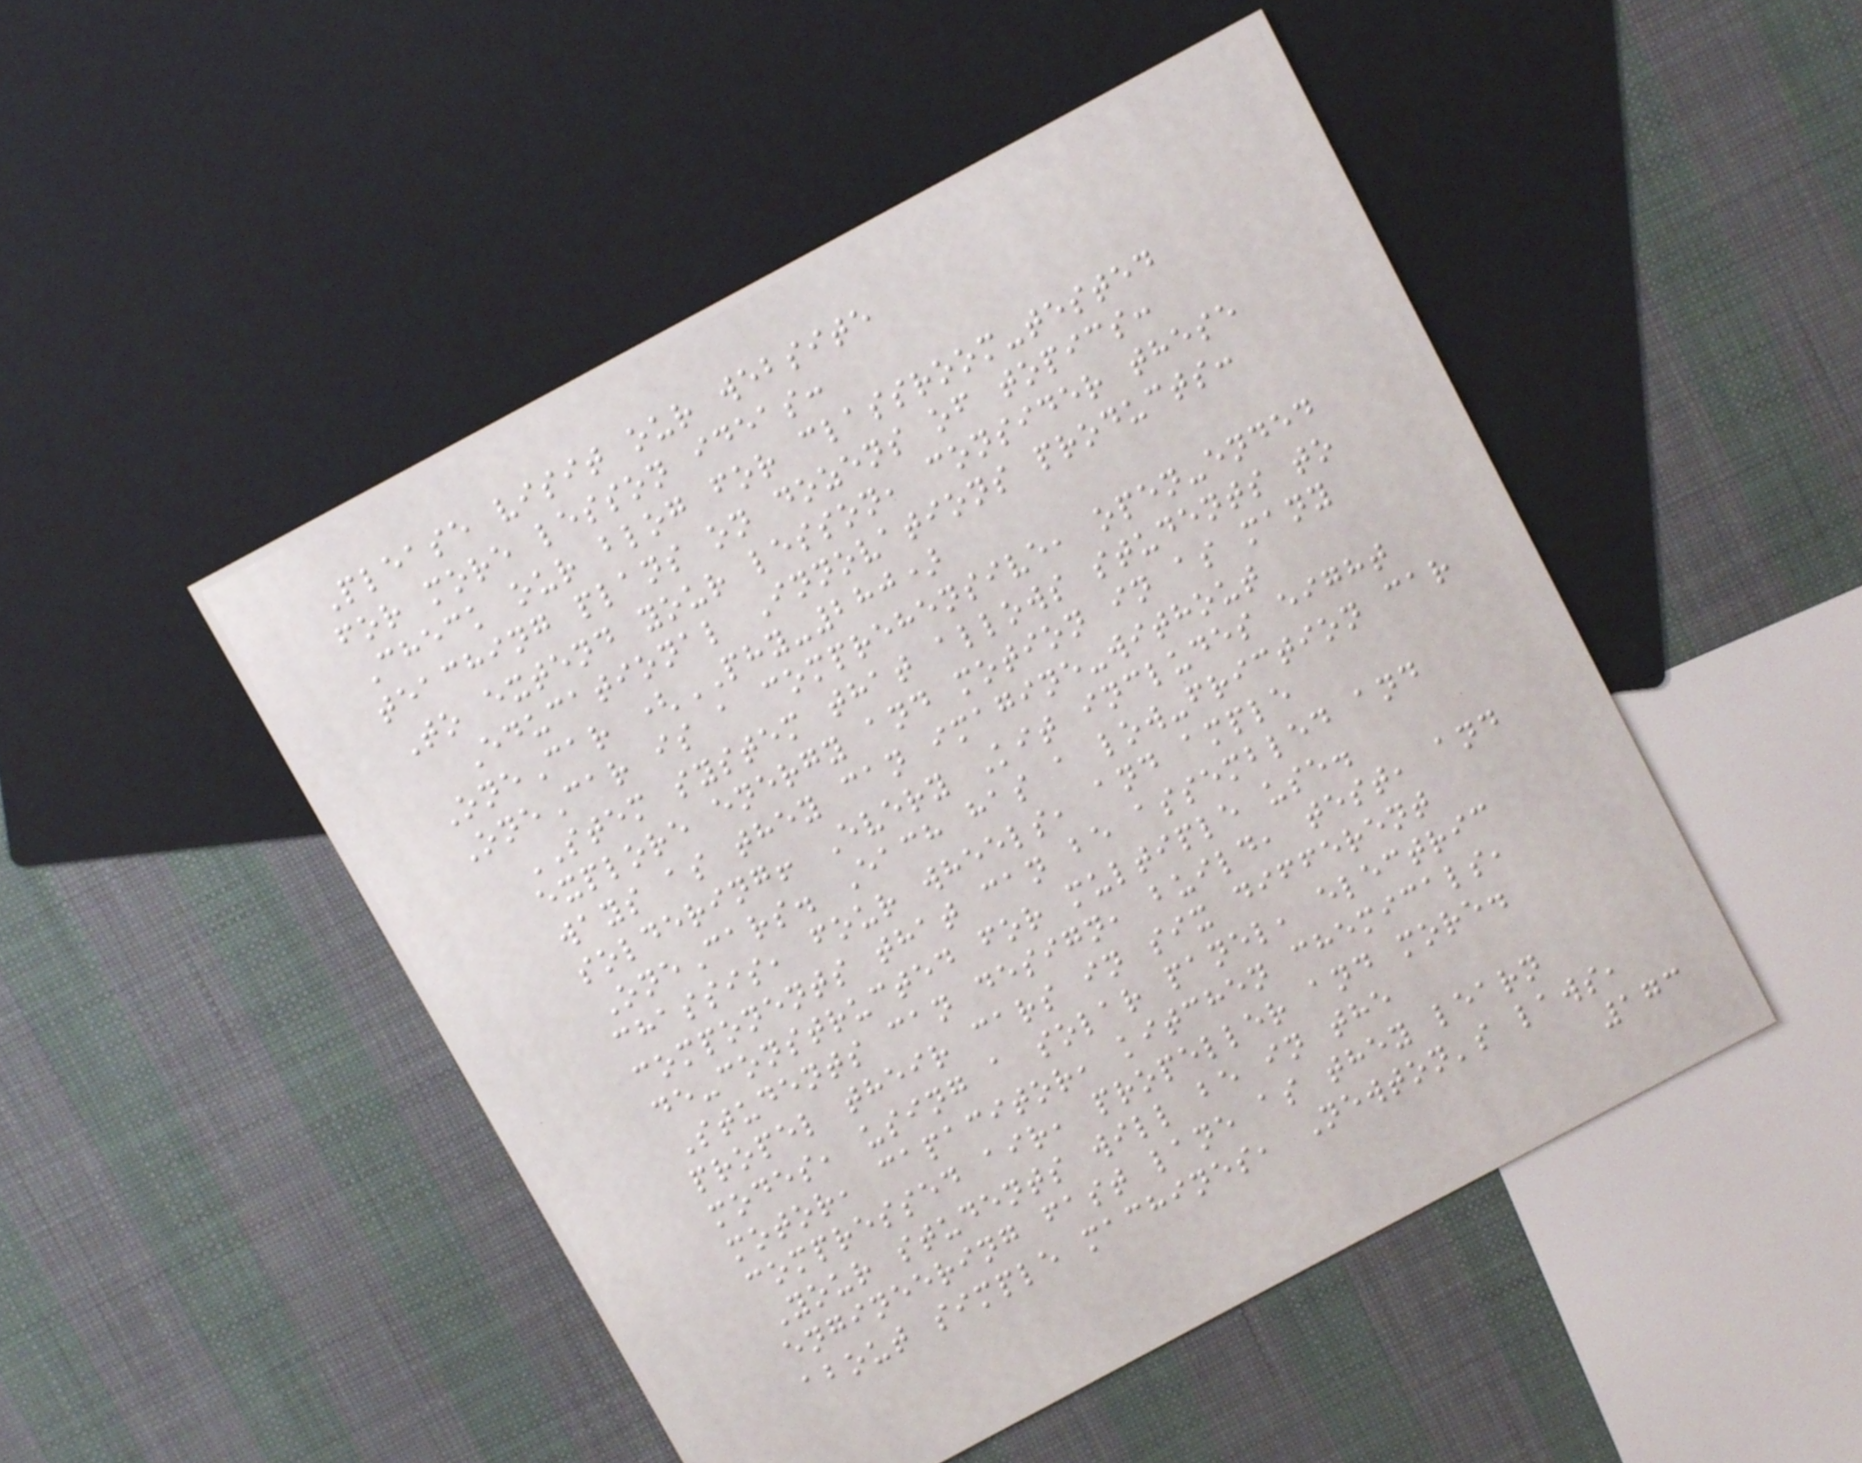Please visit our website
for more lesson ideas:
Check our blog for classroom-tested
teaching plans on dozens of topics:
To extend your lesson, consider these
Educational Innovations products:
OneCar (PHY-280)
OneCar is a comprehensive, open-ended
STEM system that allows students to
explore energy and motion in as many
ways as they can imagine-without
soldering! Every Kit includes eight
OneCars. Each has a low-friction car
chassis, four wheels, and ample
components that can be assembled and
de-constructed for multiple use.
Students can design, build, test, and
propel their cars in six different
modes, using a solar panel, electric
motor, capacitor, kitchen chemicals,
compressed air, propeller and more.
Your students will be in the
engineering fast lane as they learn
about simple machines, Newton's laws,
173
